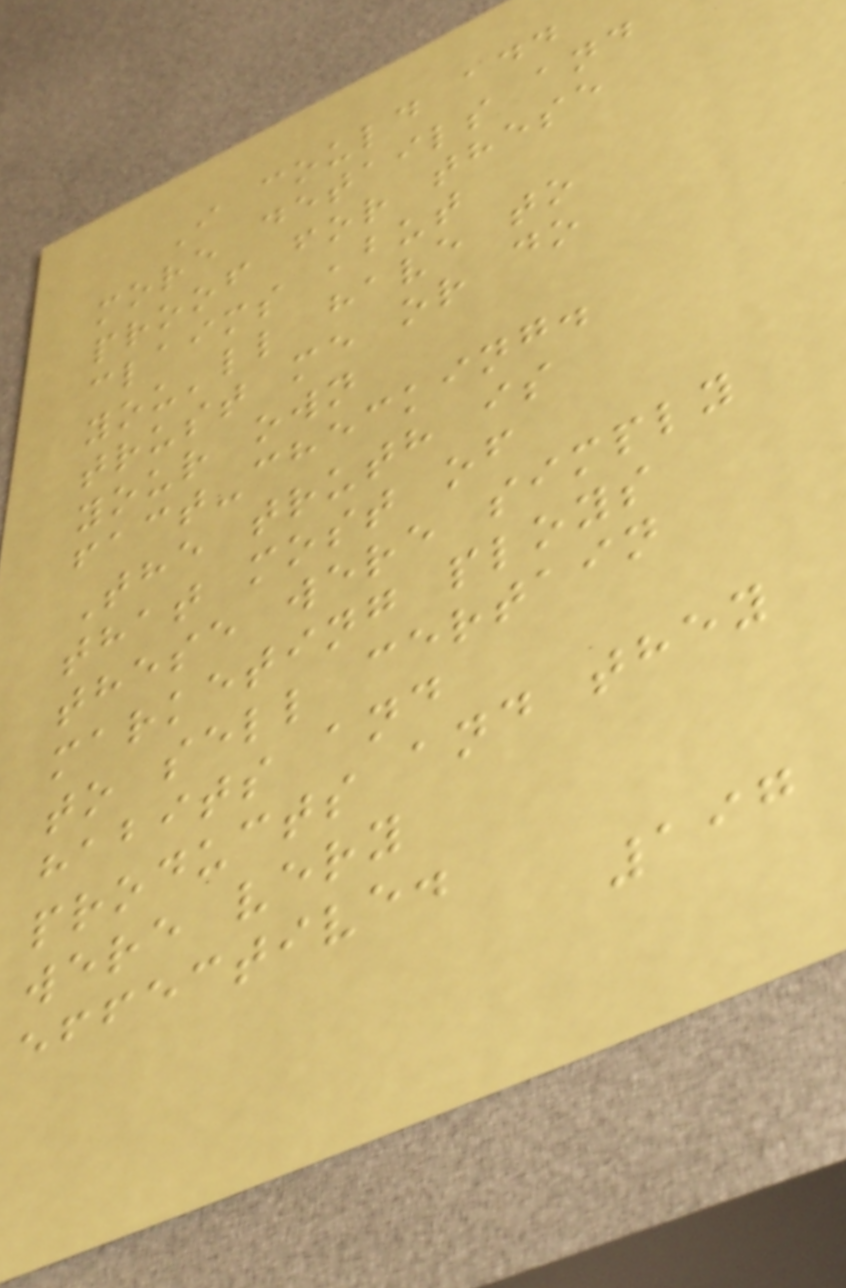I could add
more details and
proof for these
claims ,but
you'll have to
trust me or do
your own
fact-checking.
The truth is
that most of
these were simply
marketing ploys
to sell certain
habits and
products and they
were very
effective.
197
